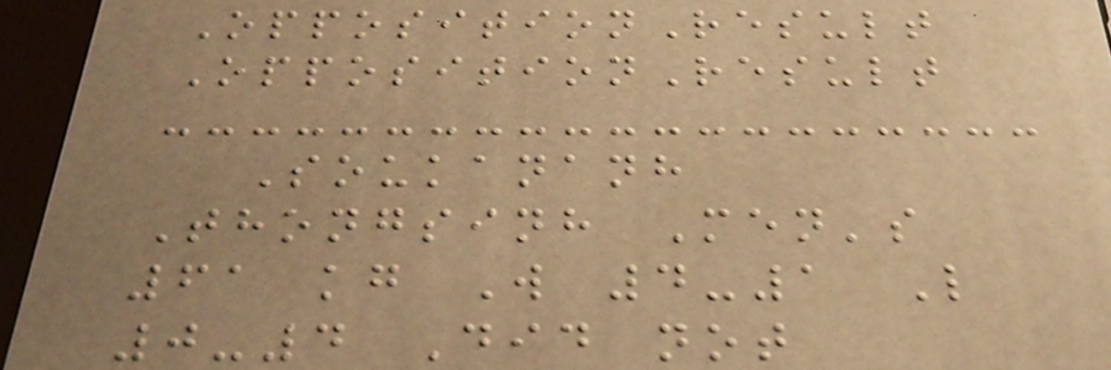OppositionResult
OppositionResult
Soukananh
Thongsinh Men's
61 kg W 4-1 L
0-4 Did not
